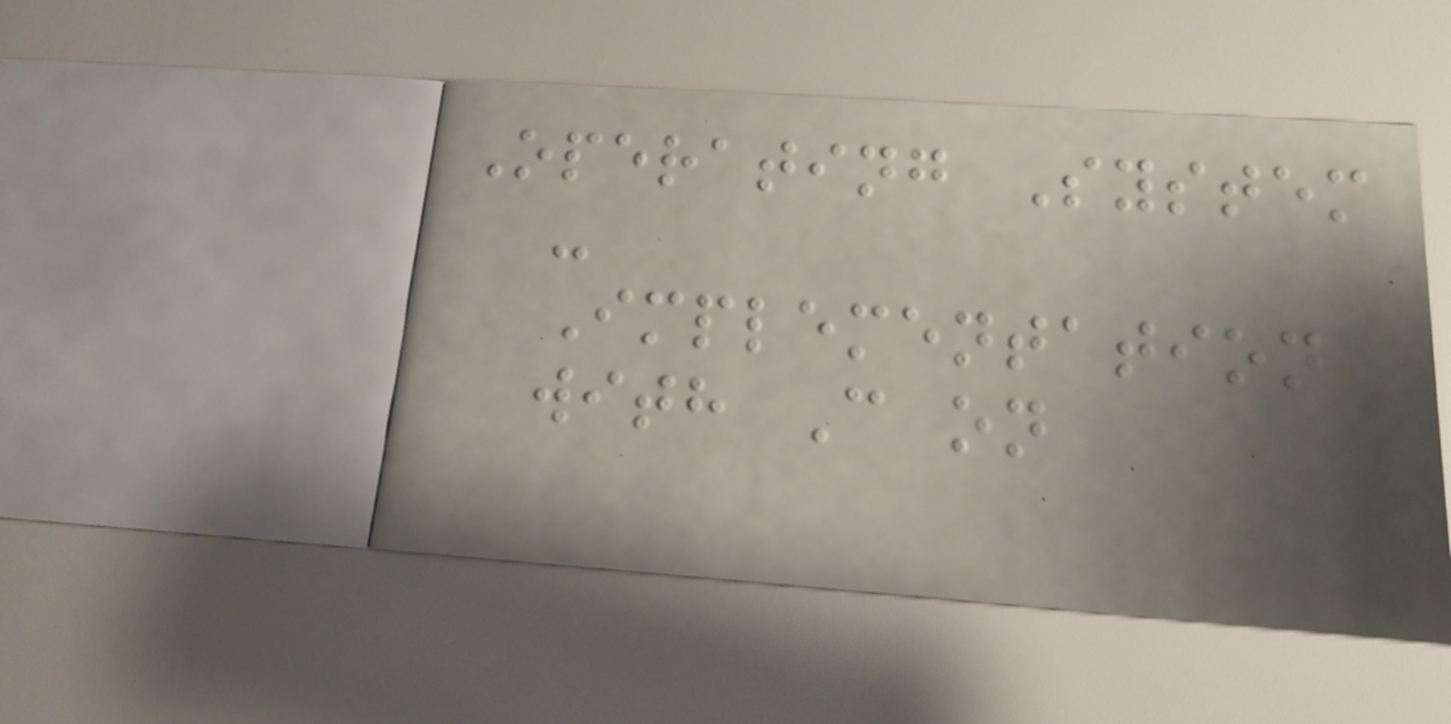Operating System
-
Implementation
with C on
